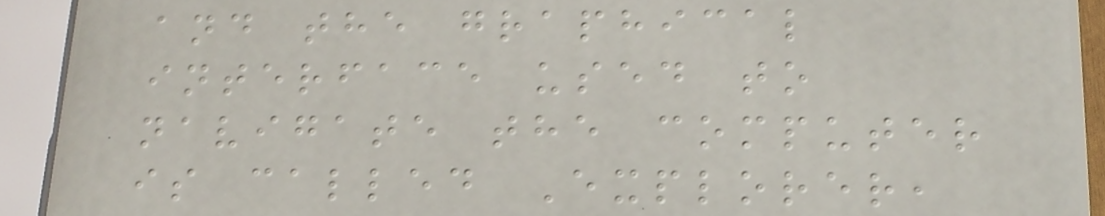and the graphical
interface used to
navigate the computer
is called Explorer,
